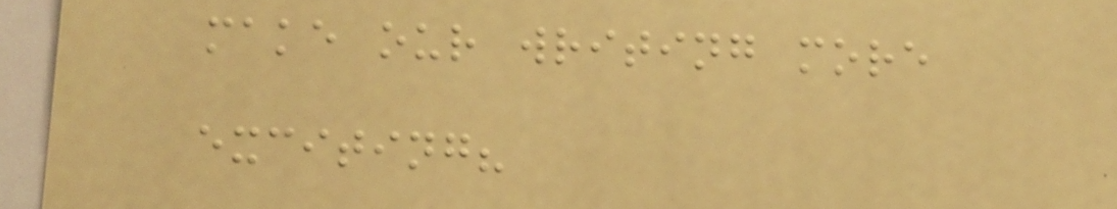make our writing more
exciting?
